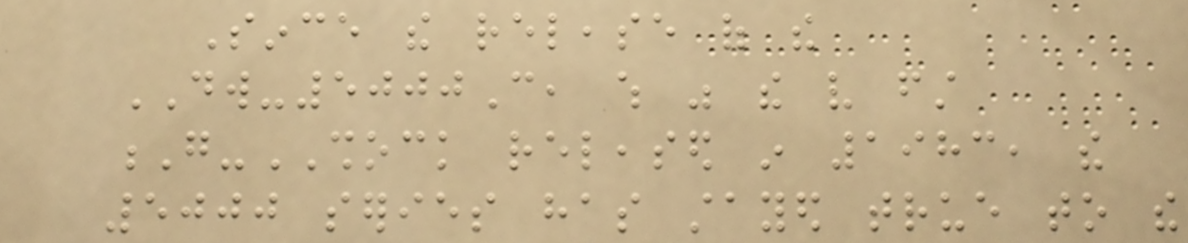Since the release of the
DW-5000C, which was the very first
G-SHOCK released in 1983, the
5000 series has stayed true to the
